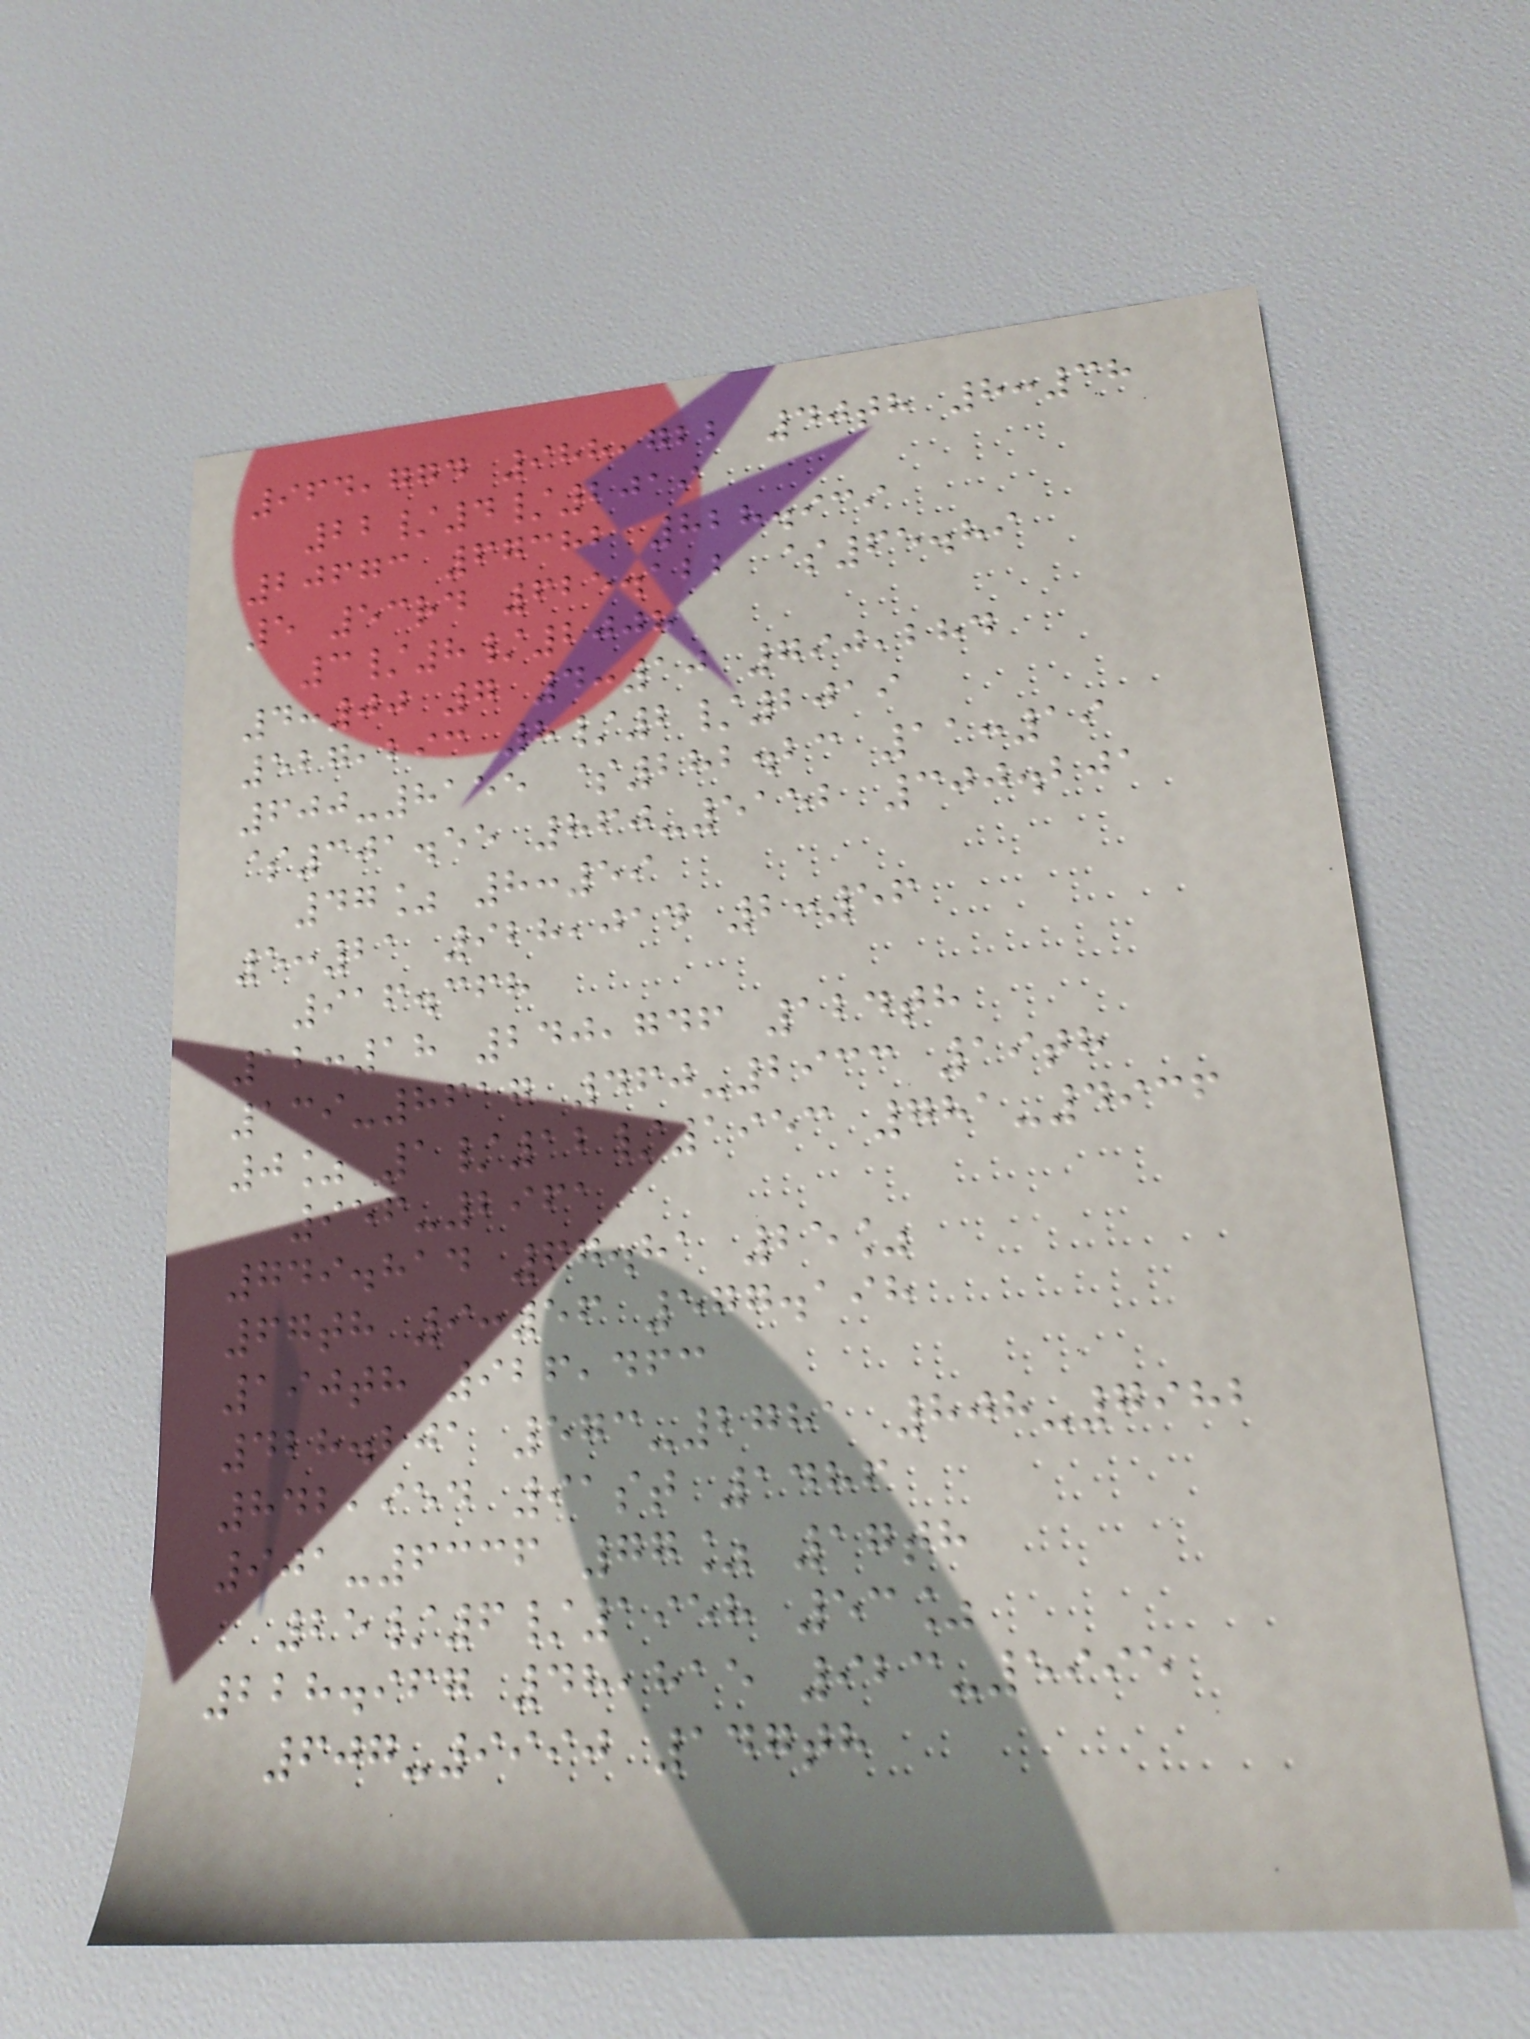964,774 988,722 40th 8:38
22/4/2019
20673 67382 828.939
5 53rd 625.122 $65.89
3/8/2008
4:00 7 4:10 790,284
527,293 8/2/2019
600-8155 $282.23 11:19
$301.55 860-5152 300.201
47% 8:59
5:21 928,014 2:56
916.368
12:18 240,746 124th
139-8617 460-2933 19th
0% 1/12/1953 781-4936
956-2961
749.814 67.81 25%
67th 9:56 577.198
190th 926,463
428.201 573-2781 808-7982
842,954 91st 1486
901-6336 77% 17th
25/6/1958 53%
228.967 48,815 923-5995
607-9990 147th
